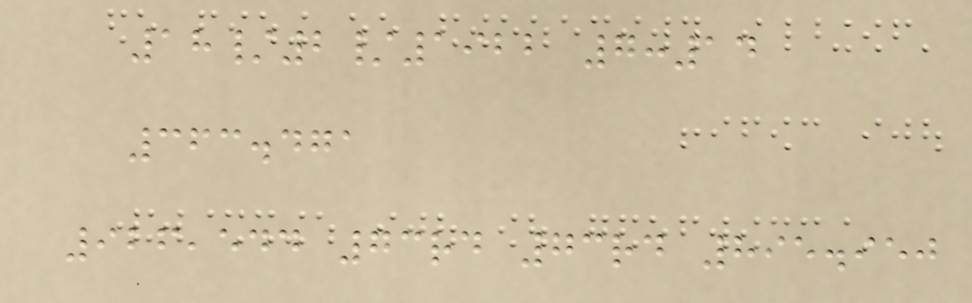18/2/1922 7:14
363.471
926,544 73rd 73rd 895.950
